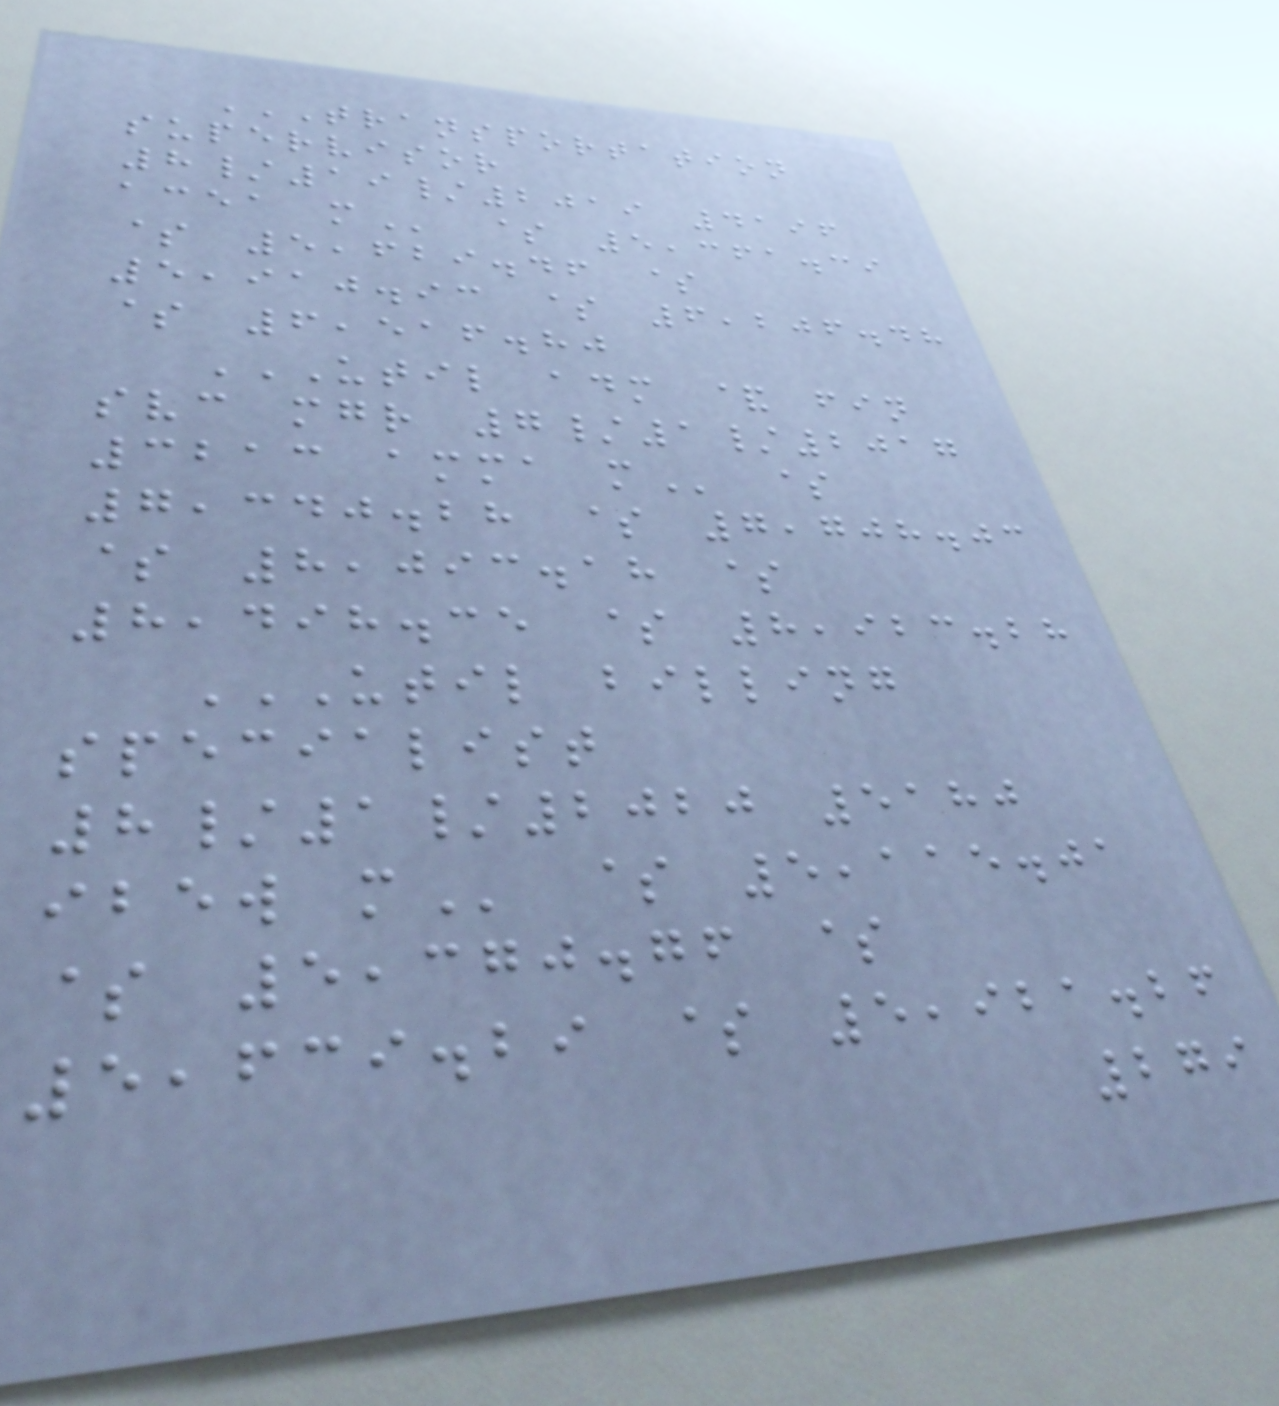TRANSPORTATION
SUPERVISOR
8/19/2019 4196
ACEA M $ 5,361.39
$ 5,629.46 $
5,910.93 $ 6,206.48
$ 6,516.80
UTIL ADM & FIN
SVC MGR 7/1/2017
3213 AMMA M $
7,340.28 $ 7,708.03
$ 8,093.18 $
8,498.35 $ 8,923.28
UTIL BILLING
SPECIALIST
8/1/2020 5180
IBEW M $ 5,115.01
$ 5,370.76 $
5,639.29 $ 5,921.26
279
